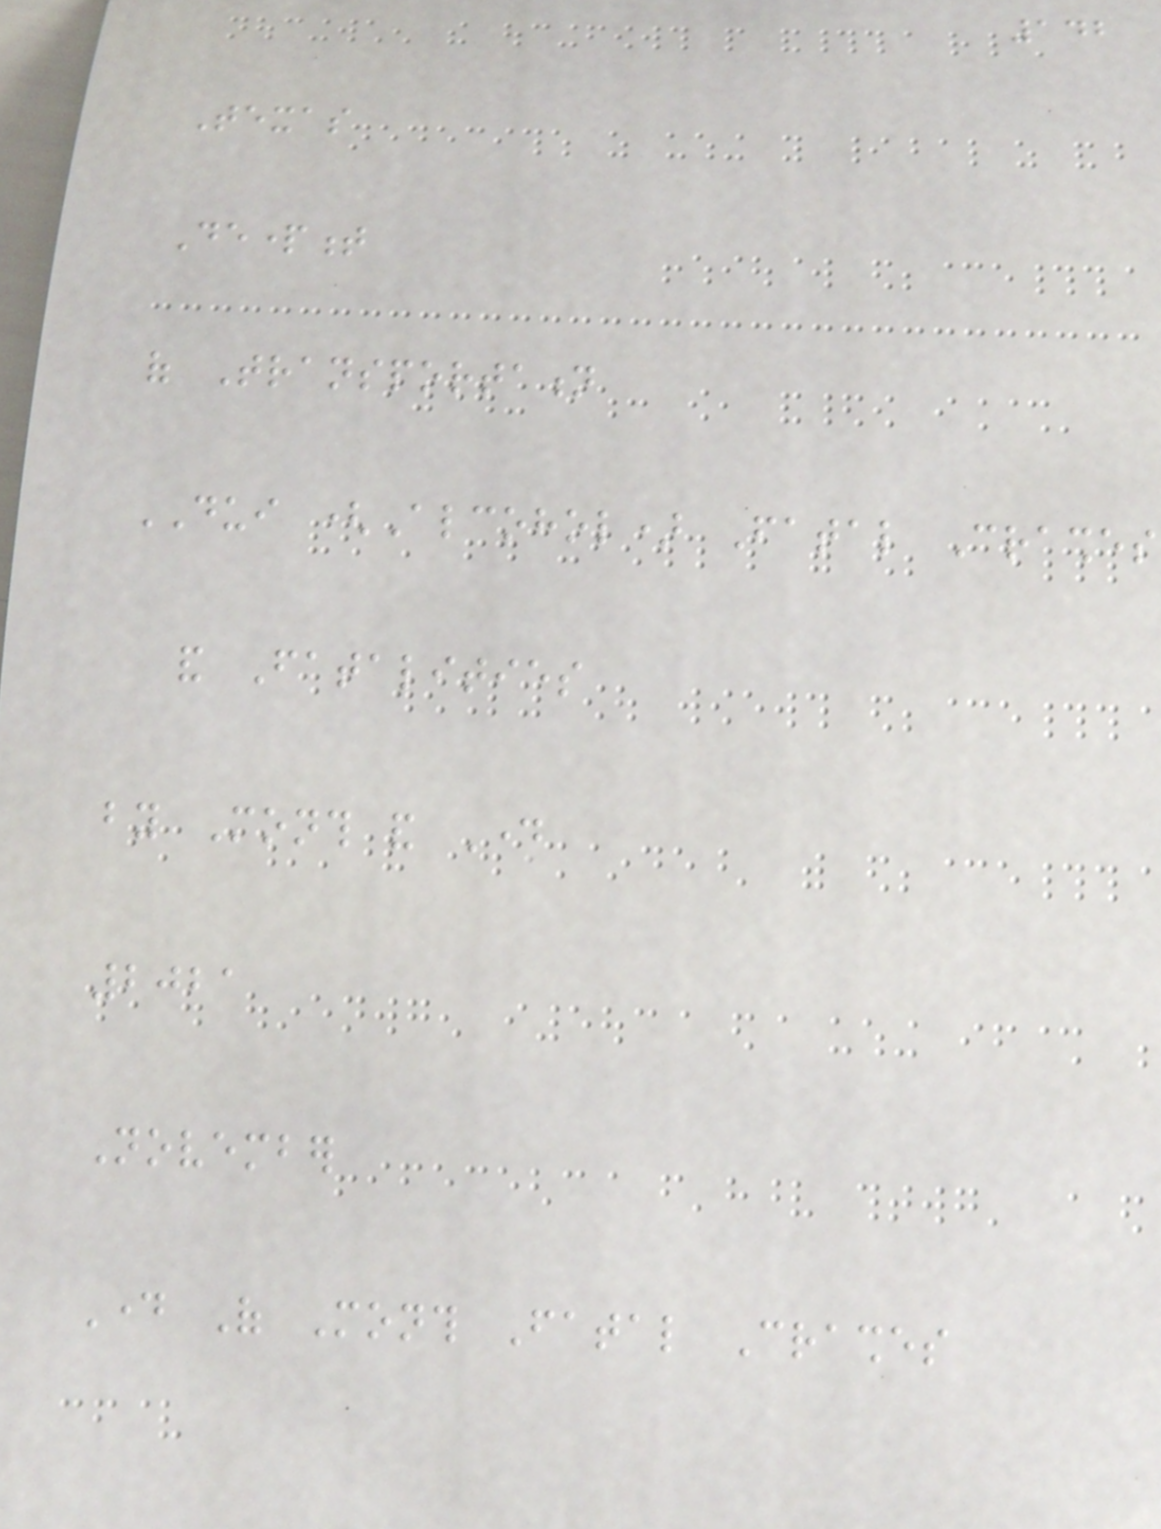142
Texas
Department
of Transportation
DUI (Alcohol) Fatal Crashes
and Fatalities
by Month and Day
2021
November
Day Of Month Fatal Crashes
